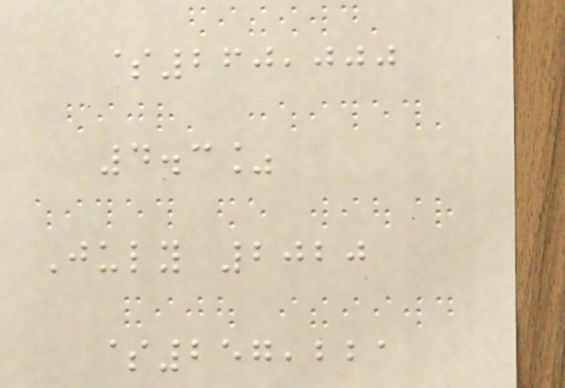$260,000
4.3%
July 2020
$257,221
